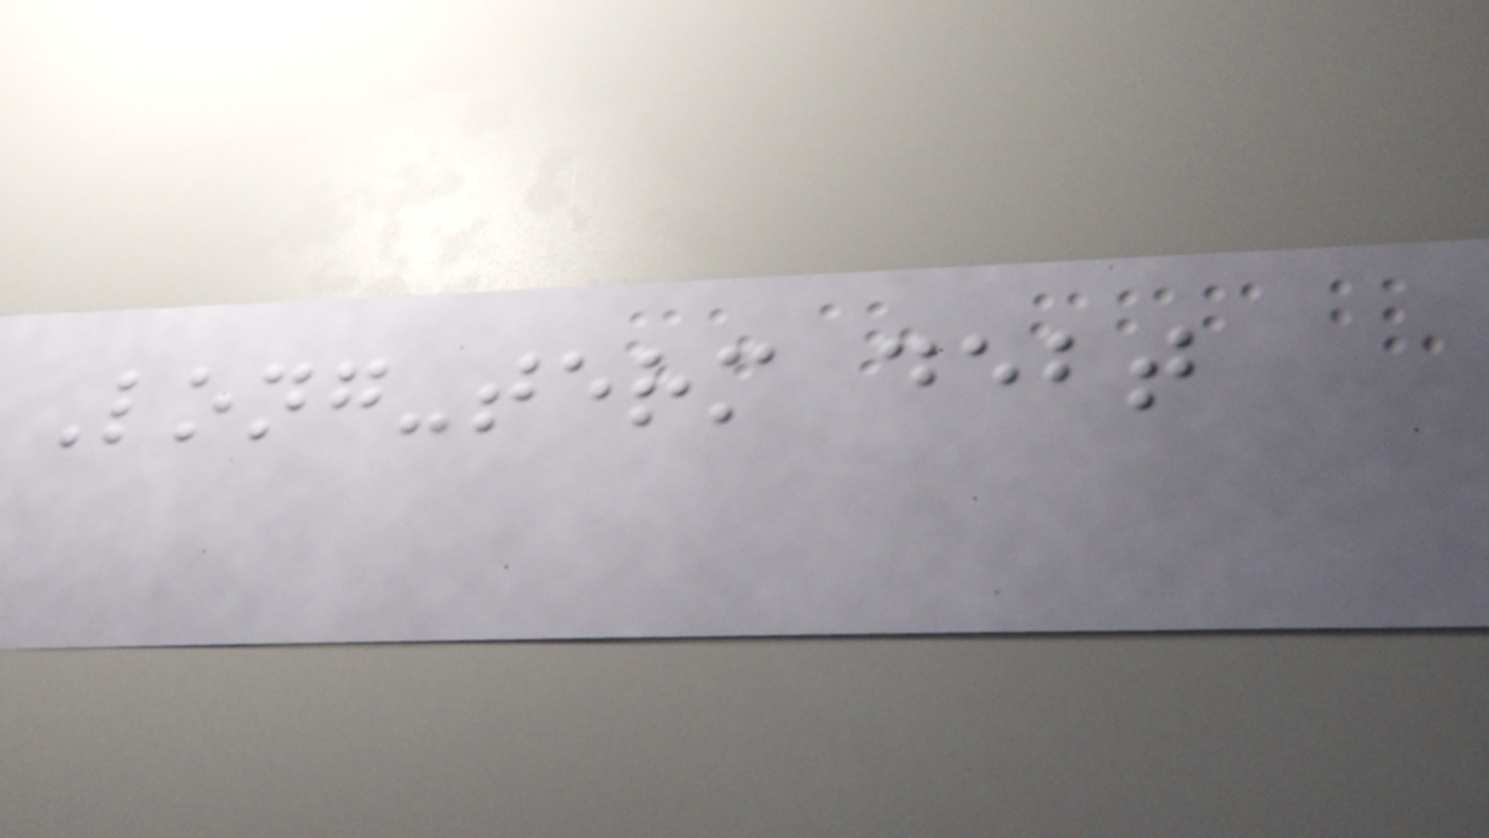Long-term debt
